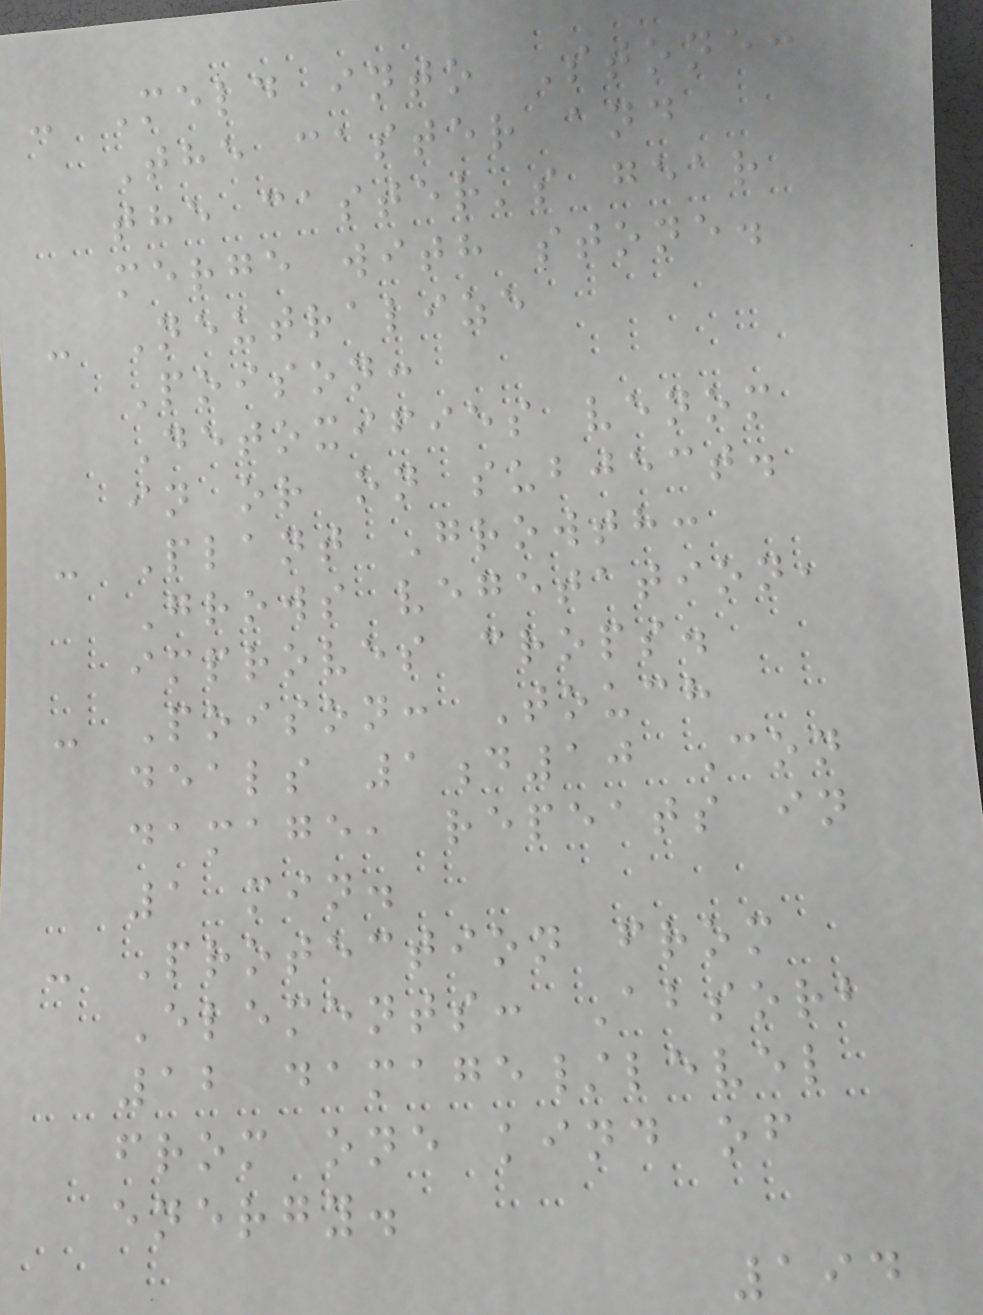- Meld into Stone:
The caster and
the caster's gear
merge with stone.
- Neutralize
Poison:
Detoxifies venom
in or on subject.
- Plant Growth:
Grows vegetation,
improves crops.
- Poison: Touch
deals 1d10 Con
damage, repeats in
1 min.
- Protection from
Elements: Absorb
12 damage/level
from one kind of
energy.
194
